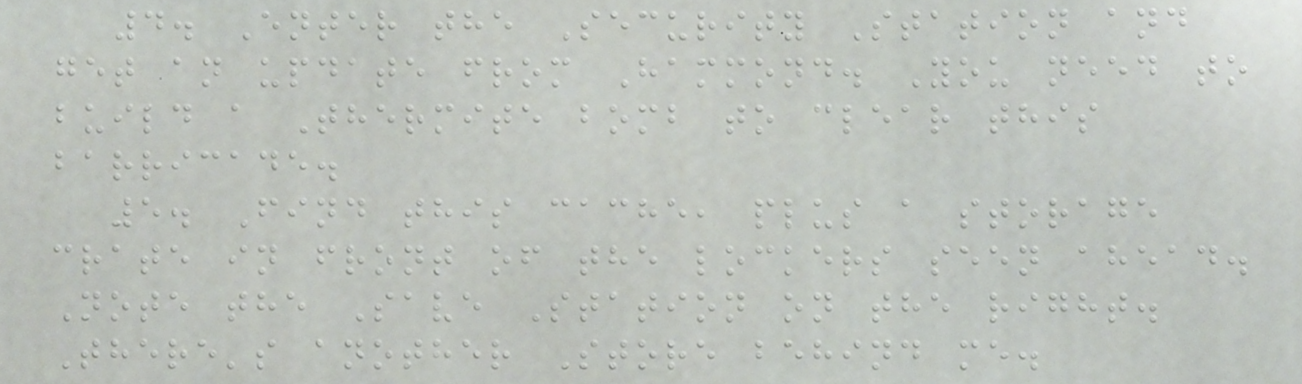4. Enter the Security Station and
get an update from Hammond. You need to
build a Thermite bomb to clear this
barricade.
5. Find this cache, plus a storage
crate in front of the lockers seen ahead.
Note the Save Station on the right.
There's another Store behind me.
